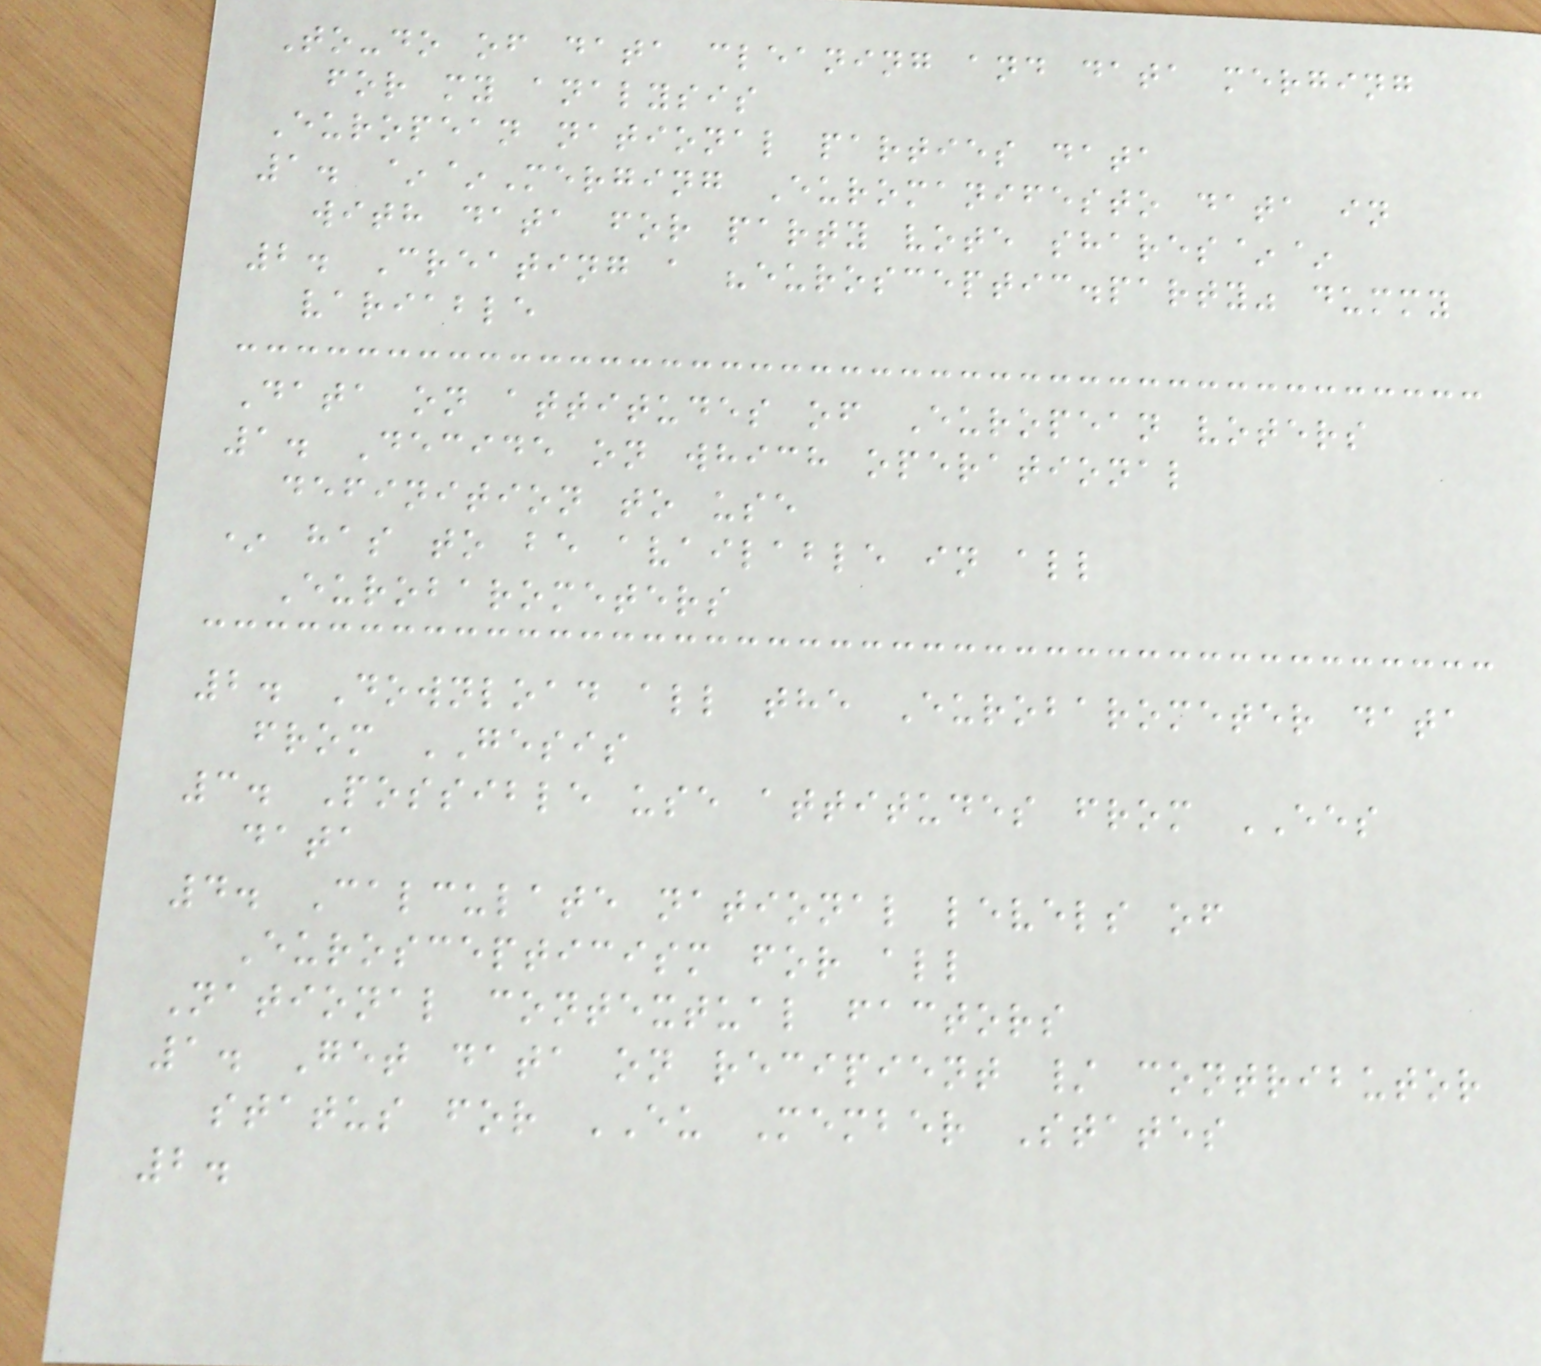To-do of data cleaning and data merging
for my analysis
European national parties data
1. ~~Merging Euromanifesto data in
with data for party vote shares~~
2. Creating a "eurosceptic.party" dummy
variable
Data on attitudes of European voters
1. Decide on which operational
definition to use
* has to be available in all
Eurobarometers
2. Download all the Eurobarometer data
from GESIS
3. Possible use attitudes from EES
data
4. Calculate national levels of
Euroscepticism for all
National contextual factors
1. Get data on recipient / contributor
status for EU Member States
2.
